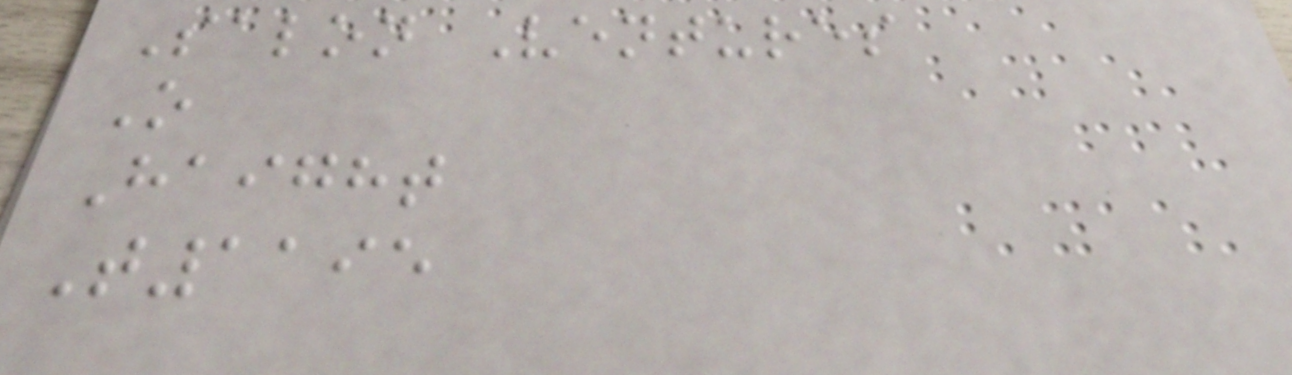Salon Ventures
O
Haight
T1195
